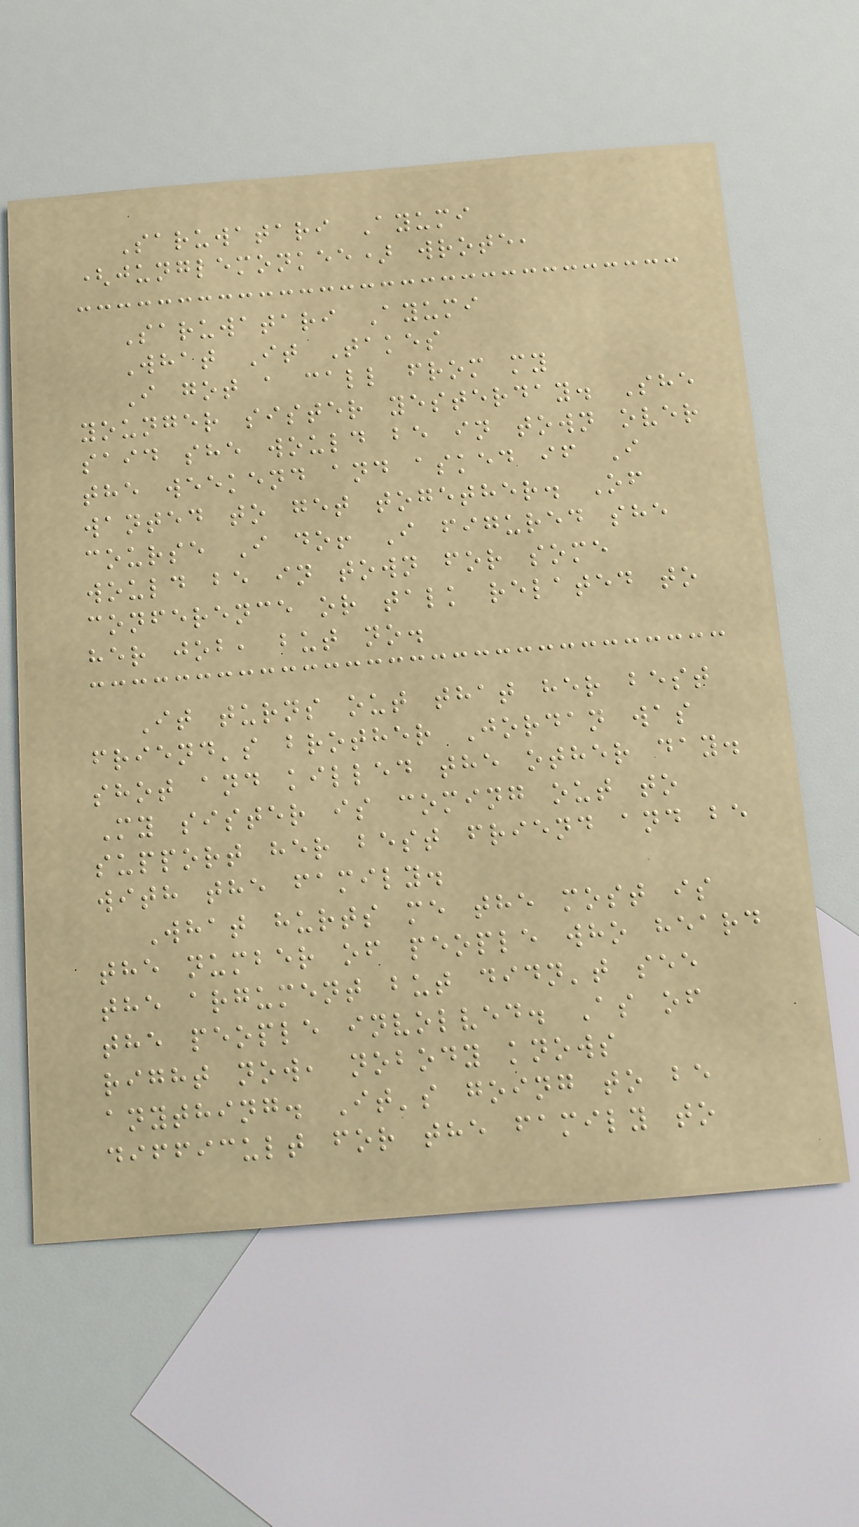Saruwatari Ayumi
(junglemonkee) wrote,
Saruwatari Ayumi
What It Takes
I got a call from my
younger sister yesterday. She
said she would be in town over
the weekend and asked if I
wanted to get together. Of
course I do! I figured she
would be in town for some
conference or talk related to
her job, but no.
It turns out that her best
friend's brother Jordan was
shot and killed the other day.
My sister is coming out to
support her best friend and be
with the family.
What hurts me the most is
the number of people who heard
the argument but didn't see
the people involved. As of
right now, nobody knows
anything. It's going to be
difficult for the family to
